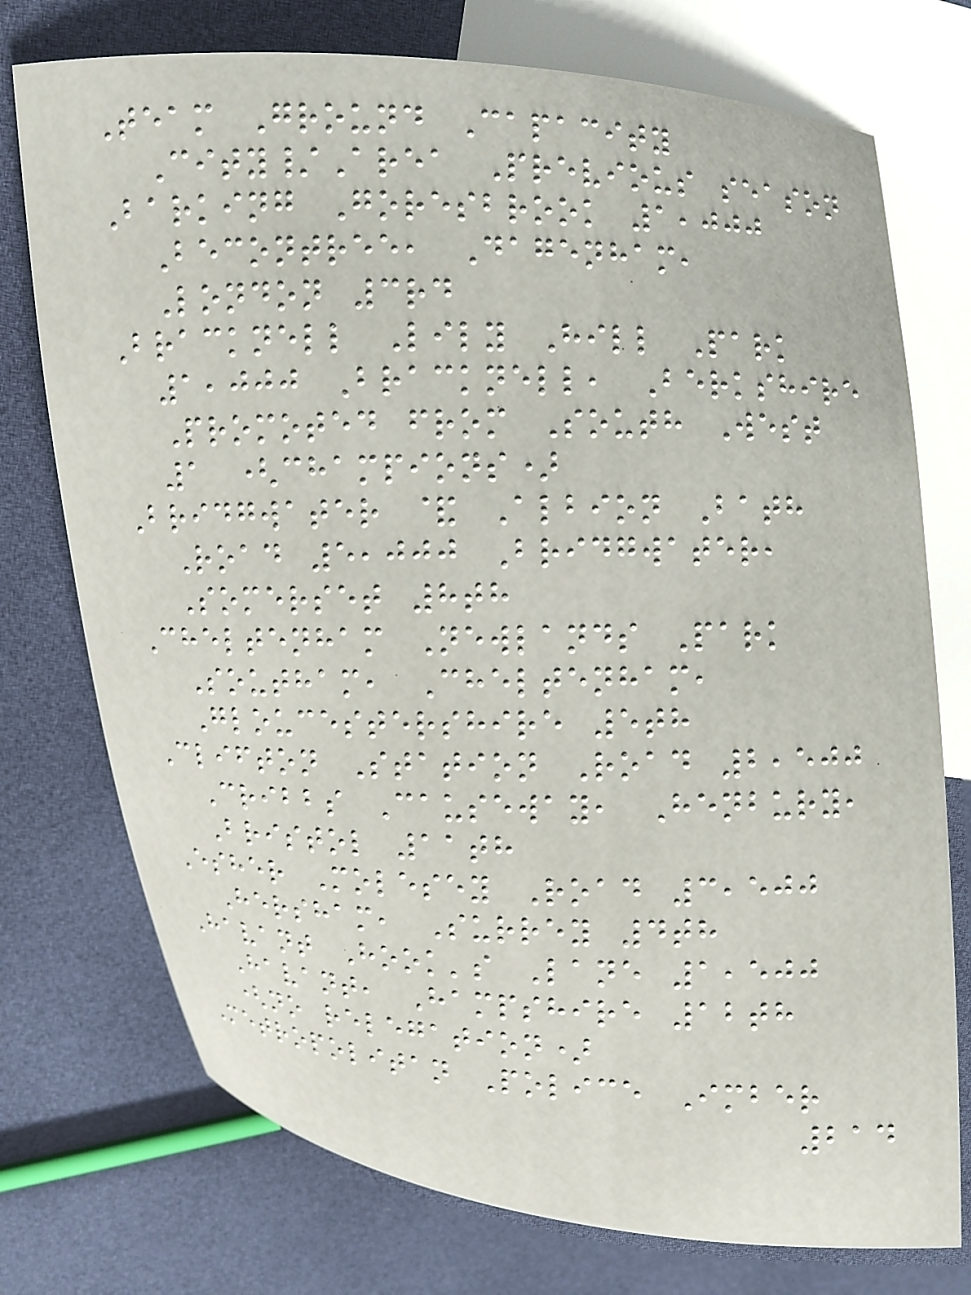Team Ground Capacity
City/Area Previous season
Barking Goresbrook 1,000
Becontree, Dagenham,
London 3rd
Bracknell Lily Hill Park
1,000 Bracknell, Berkshire
Promoted from South West
1 (champions)
Bridgwater & Albion Bath
Road 5,000 Bridgwater,
Somerset 8th
Cheltenham Newlands Park
Southam, Cheltenham,
Gloucestershire 5th
Clifton Station Road 2,500
Cribbs Causeway, Henbury,
Bristol 11th
Esher Molesey Road 3,500
Hersham, Surrey 4th
Havant Hook's Lane 1,500
Havant, Hampshire 12th
(no relegation)
Metropolitan Police Imber
214
